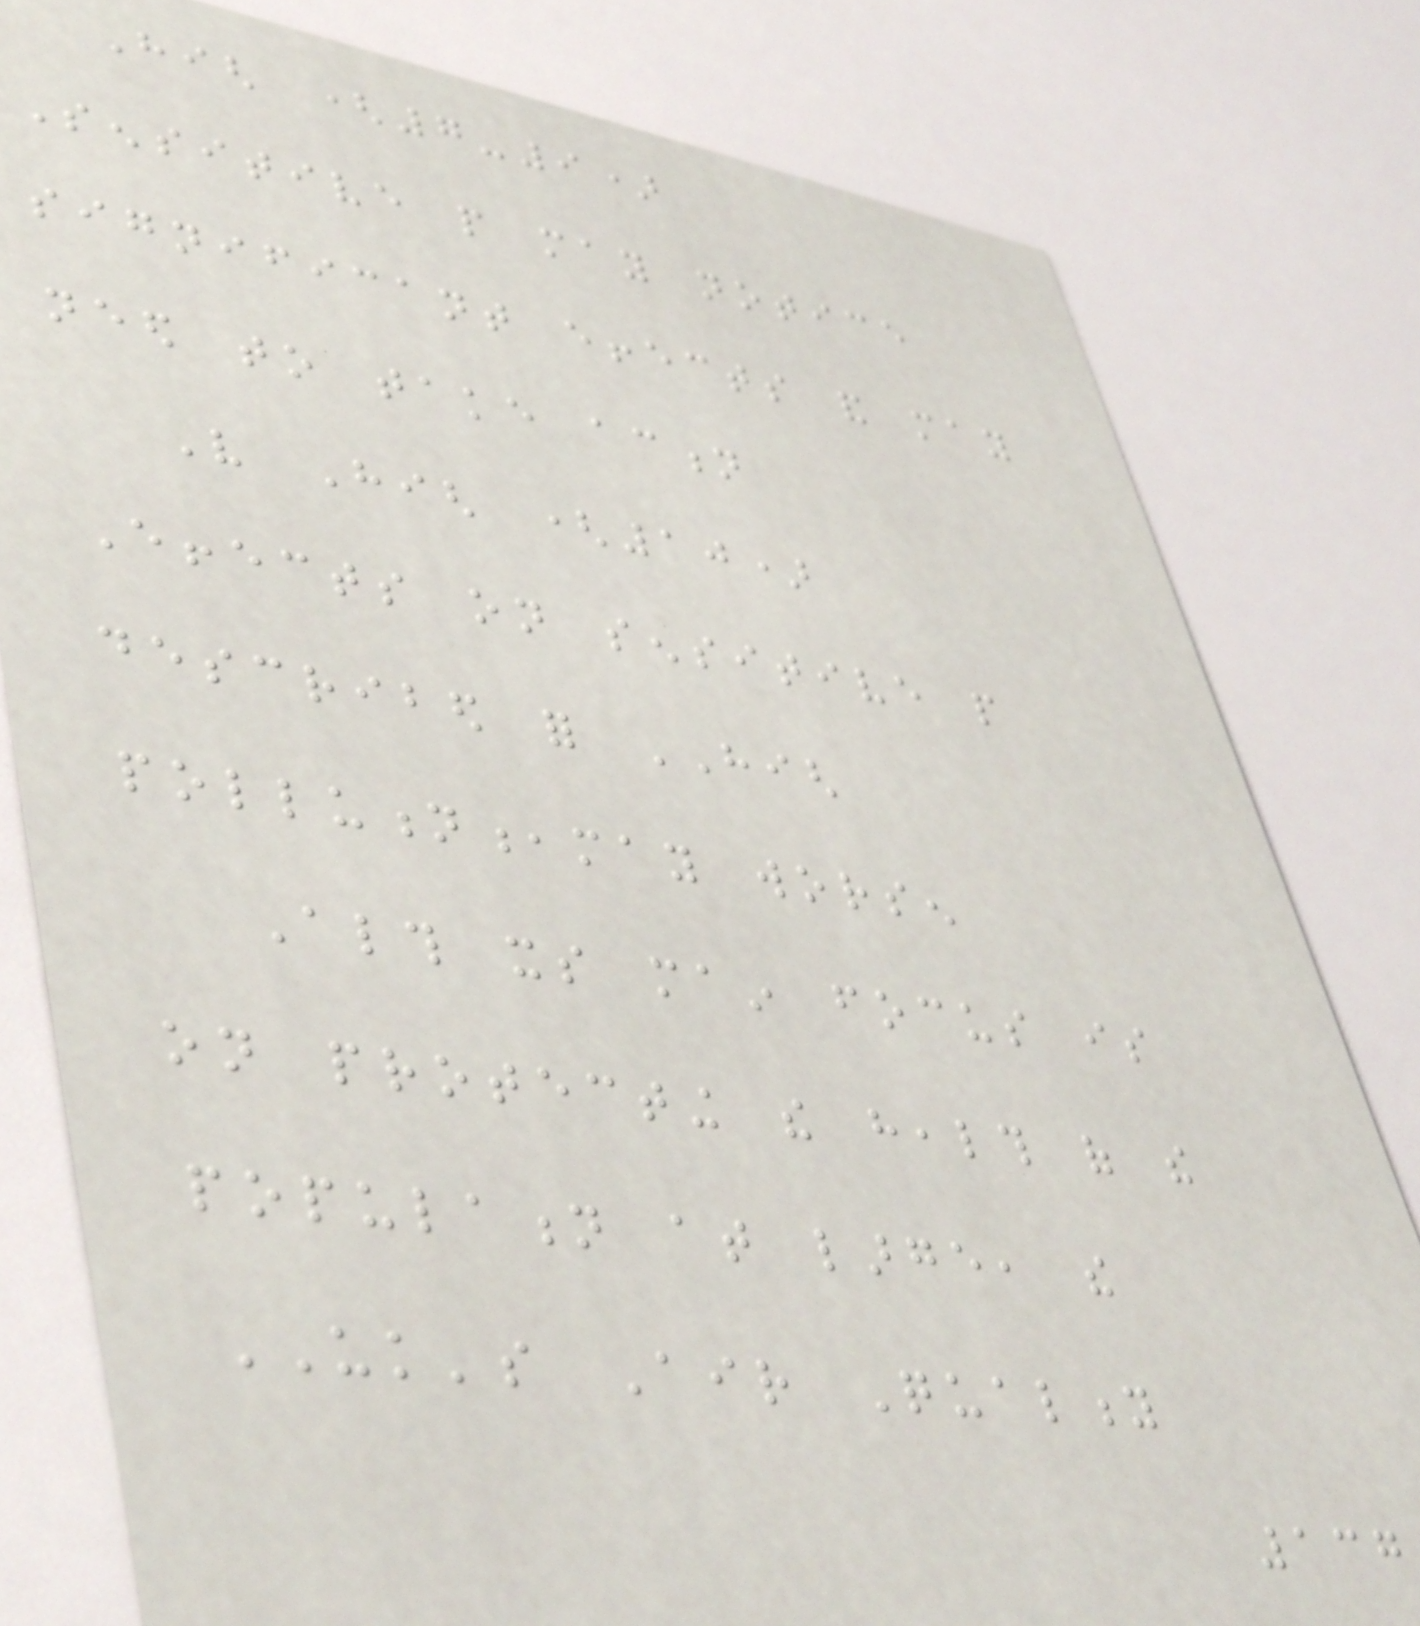High (7-9)
Sensitive people may notice
significant effects and may
need to take action
Very High (10)
Effects on sensitive people
described for HIGH
pollution,may worsen
Although its main focus is
on protecting the health of the
population at large, the
UK's Air Quality
137
